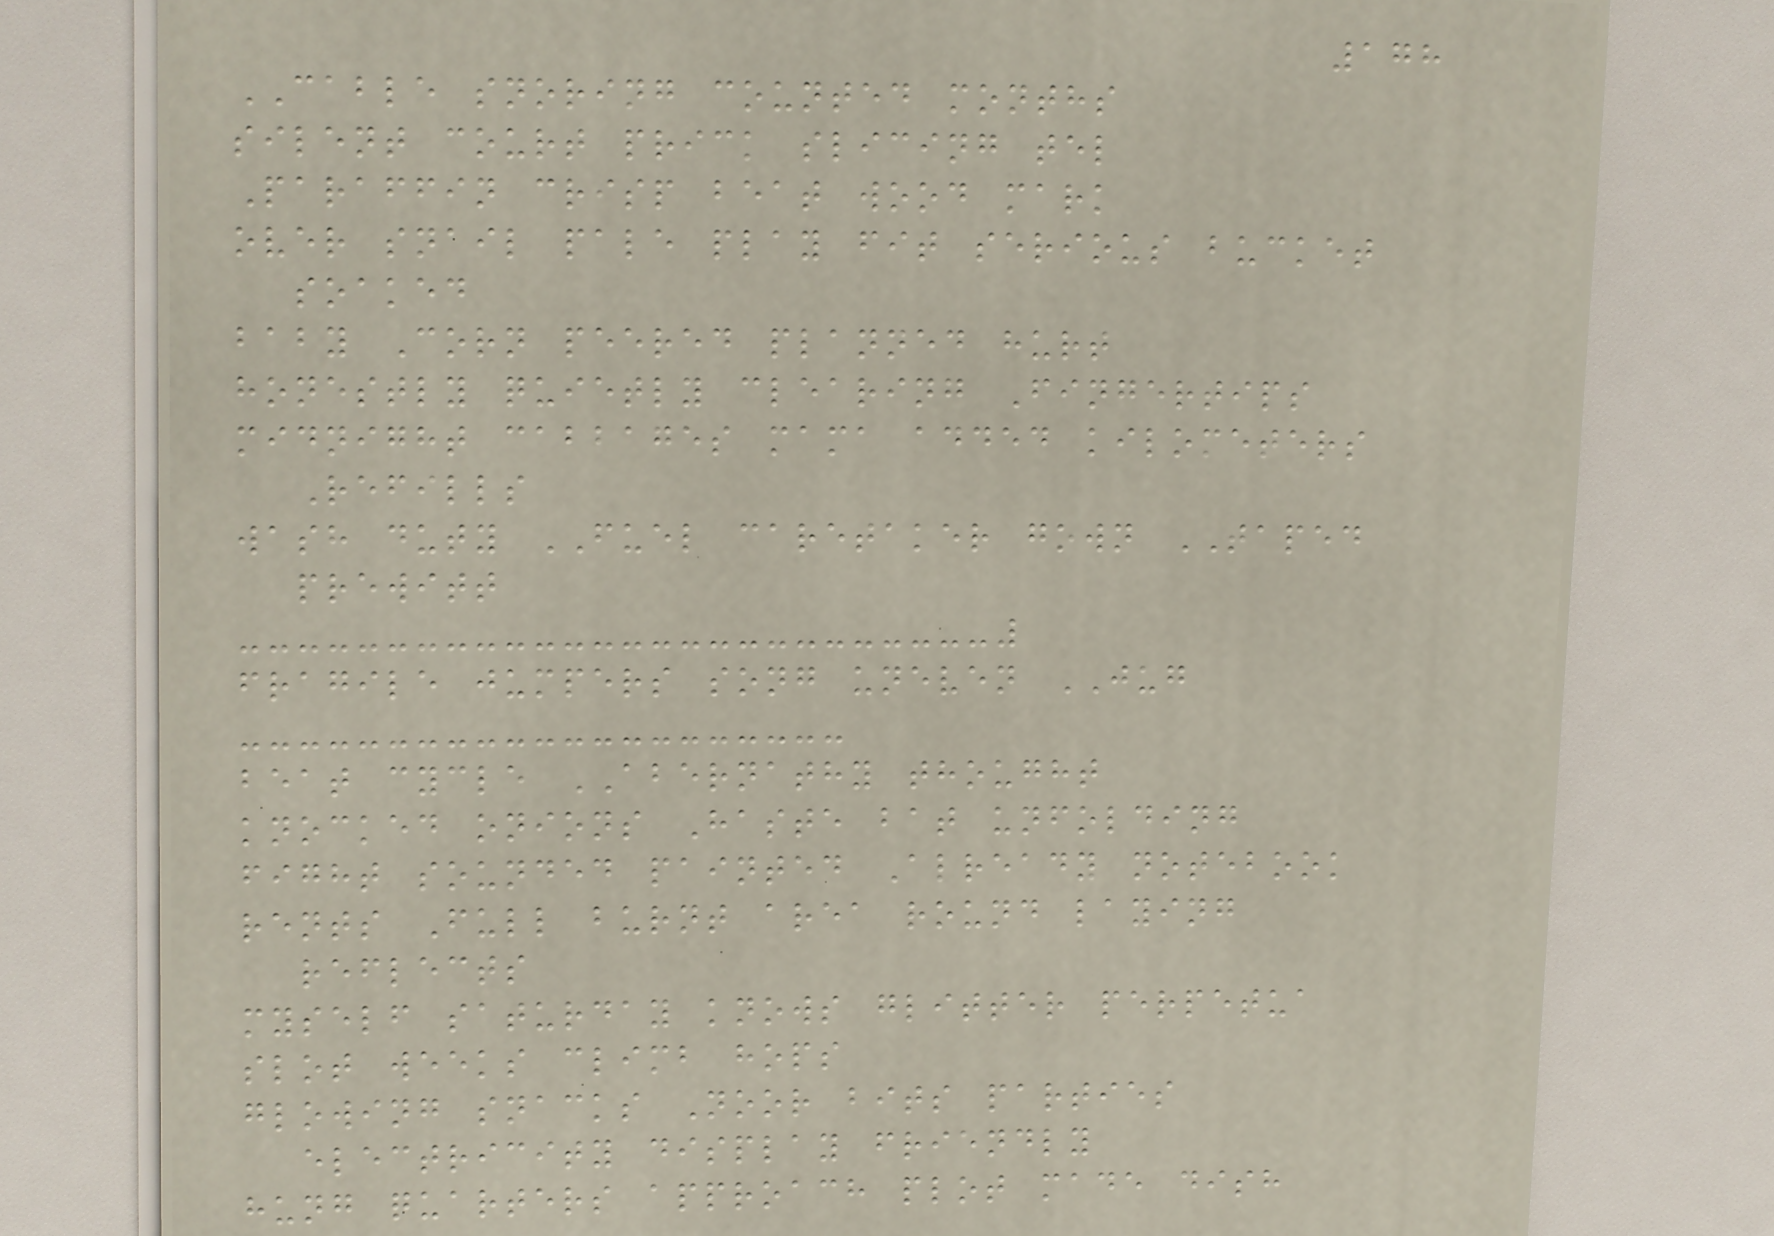178
CABLE snoring counted months
silent court prick slicing tel
Paraffin crisp beat wood mark
over snail pale play fit serious bucket
soaked
baby Corn peered planned hurt
honestly quietly clearing Fingertips
midnight cabbages mama added kilometers
Refills
wash duty FUEL caretaker gown TAPED
prewitt
fragile jumpers song uneven JUG
beat cycle ABERNATHY thought
knocked onions Haste bat unfolding
fight sounded painted Already notebook
rents Full burnt area round laying
reflects
myself saturday knows glitter perpetua
slot weeks climb hops
glowing snacks Noor bits parties
electricity display friendly
hung quarters approach plot made dish
